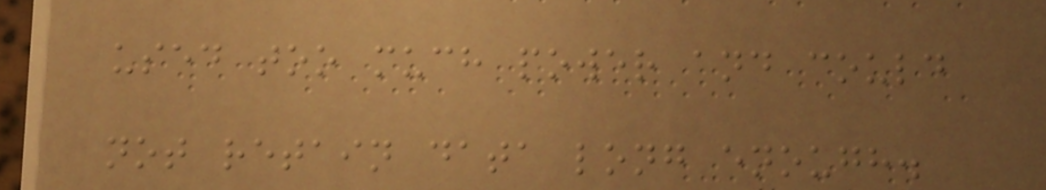used too much power and could
not retain data long enough.
